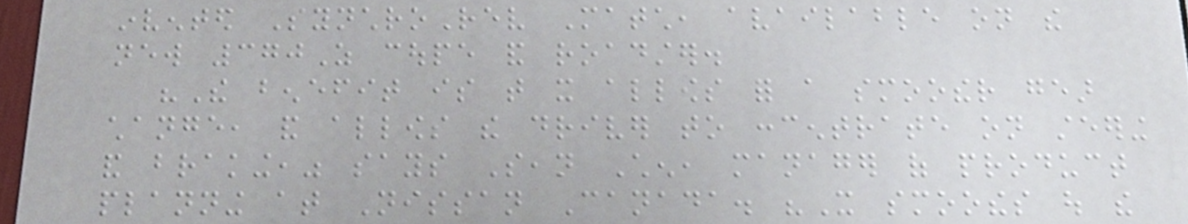invented SynchroRev Match, available on the
new 370Z coupe and roadster.
"The benefit is that it allows for a smoother gear
change, and allows the driver to concentrate on steering
and braking," says Sean Chen, manager of product
planning at Nissan Canada. "It smoothes out the
